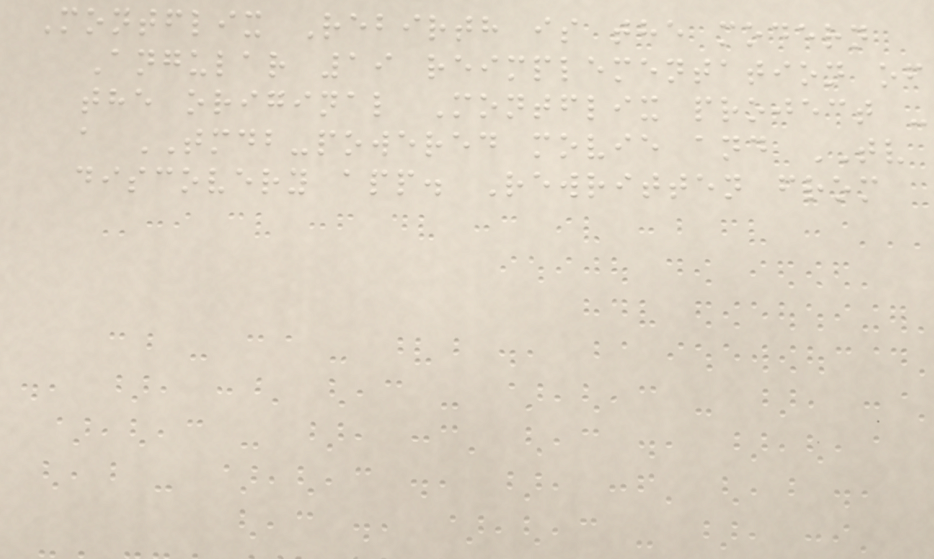Montflix Rebirth is the modern
Angular 19 reimplementation of
the original Montflix project -
a TMDB-powered movie and TV
discovery app. Rewritten from
